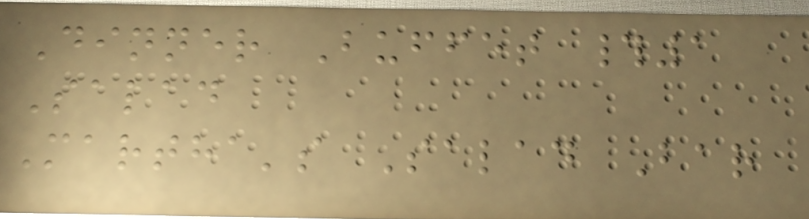Dinner Buffet #1
Salad
Martha's Salad Bar
